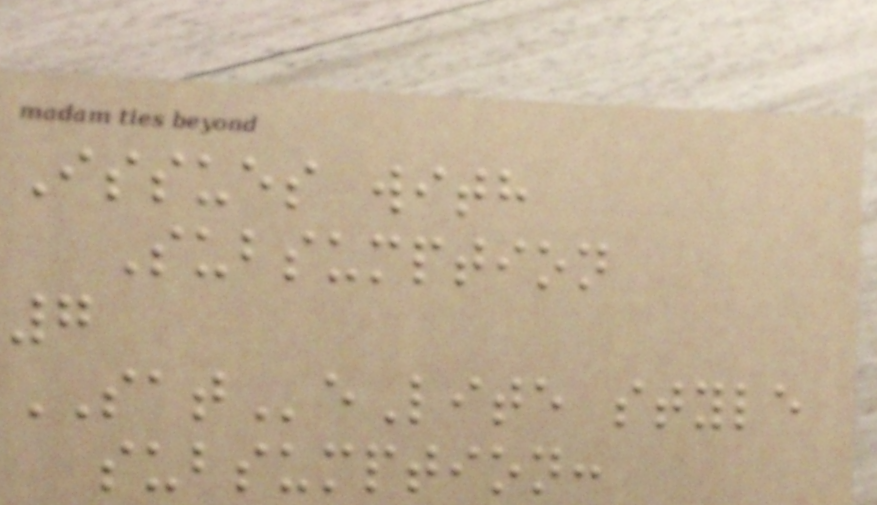Issues with
Subsumption
7
SATeLite style
subsumption:
